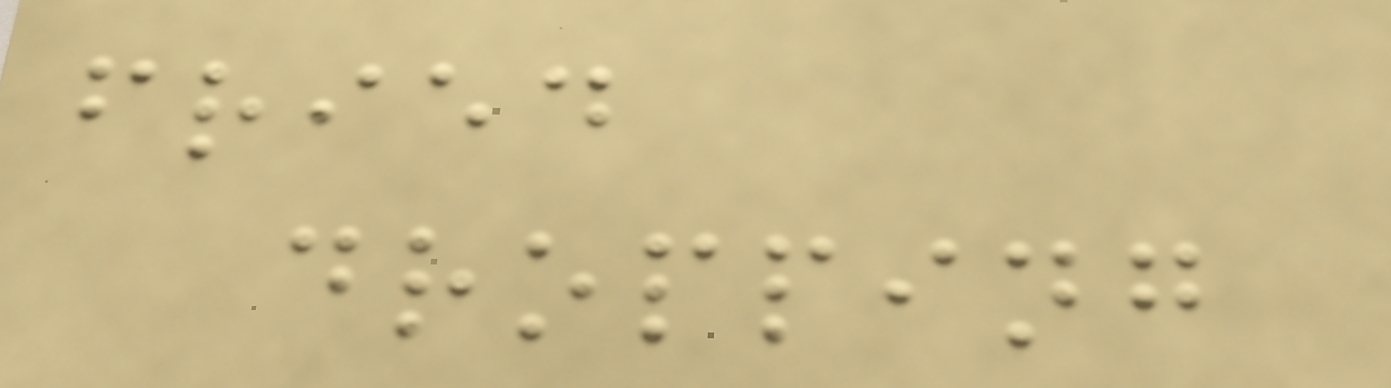fried
dropping
